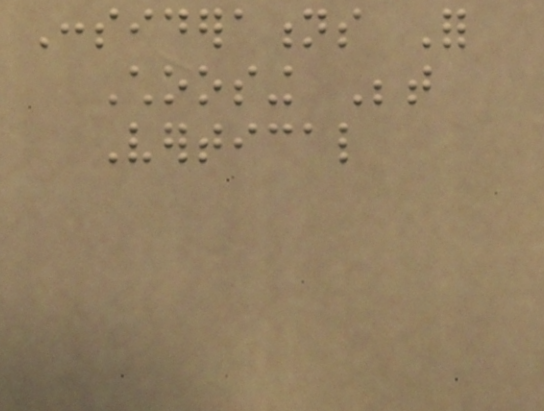Considerations For
Choosing Between
Vertical
